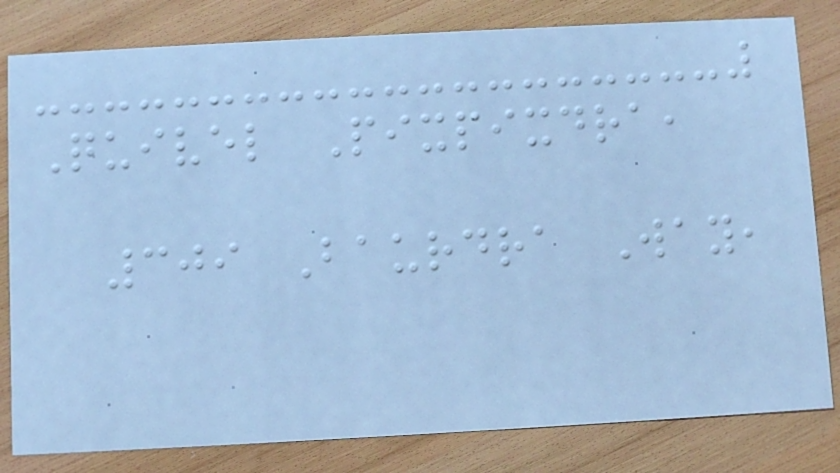Quivel Pixpixdra,
309 Baurdra Way,
